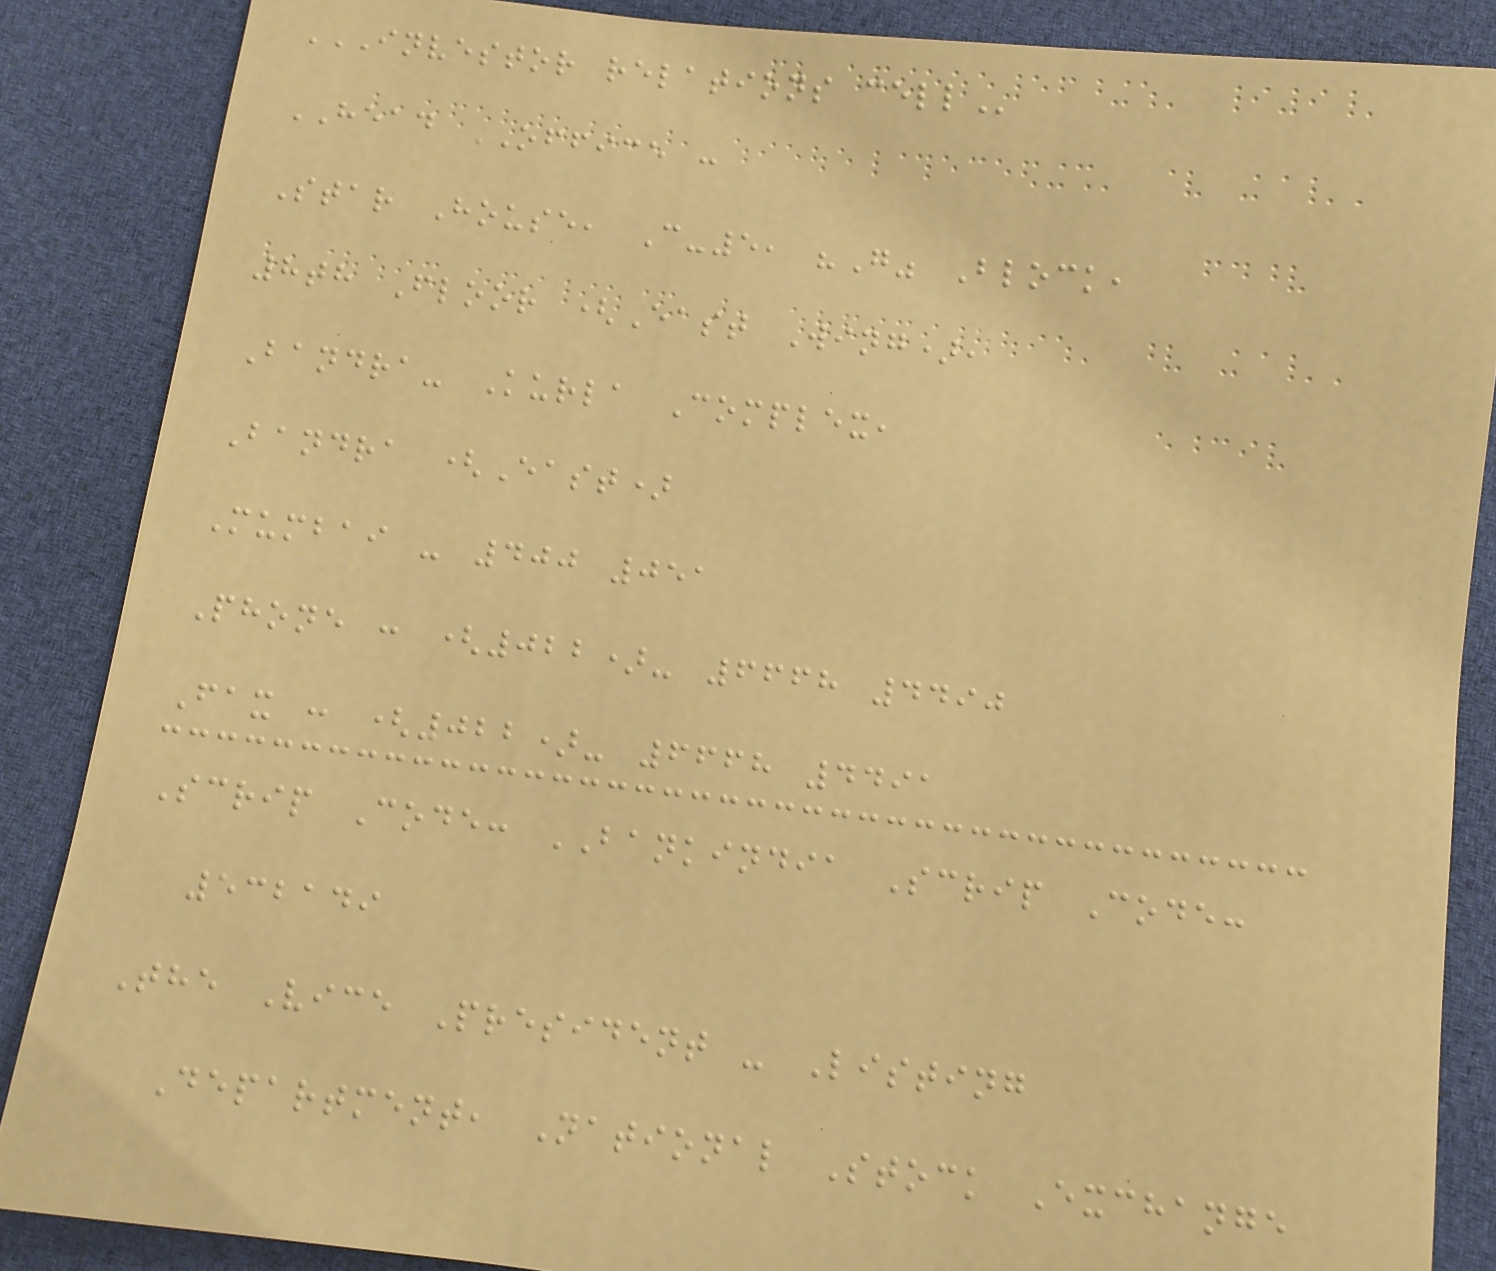INVESTOR RELATIONS CELL
HEAD OFFICE :
Star House, C-5, "G" Block,
8th Floor (East Wing),
Bandra- Kurla Complex,
Bandra (East)
Mumbai - 400 051
Phone : (022)- 6668 4490
Fax : (022)- 6668 4491
Scrip Code: BANKINDIA Scrip Code:
532149
The Vice President - Listing
Department, National Stock Exchange
